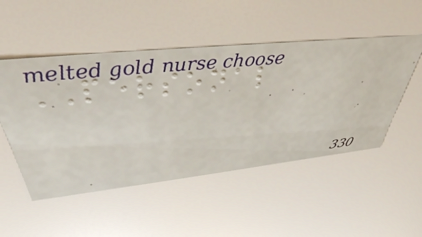PERSONAL
